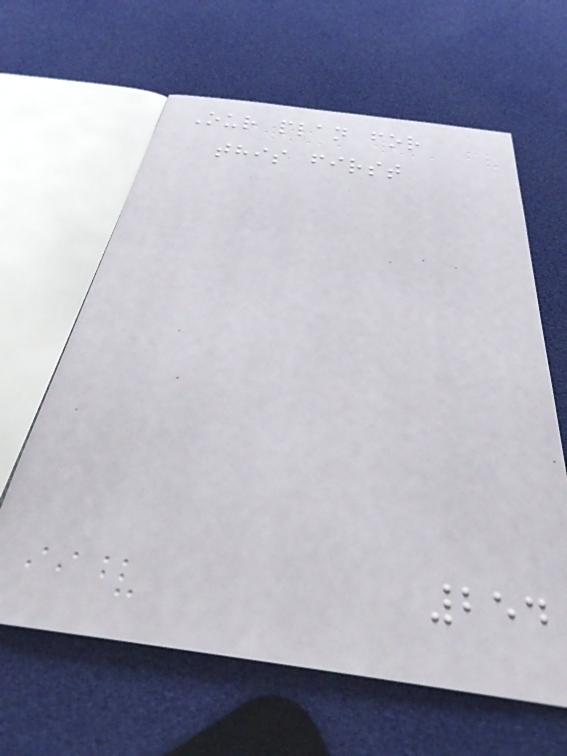Our plan for
this first
254
